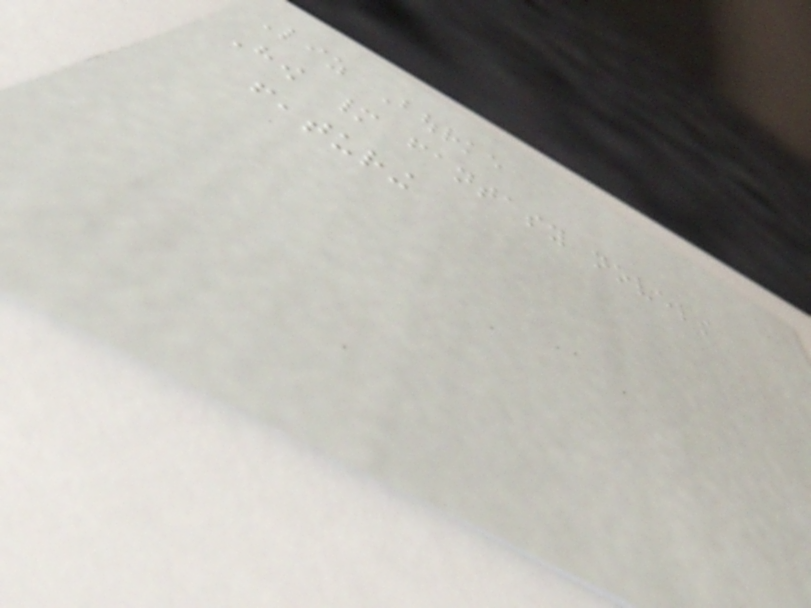Liz Bourke
How many fantasy novels
featuring
